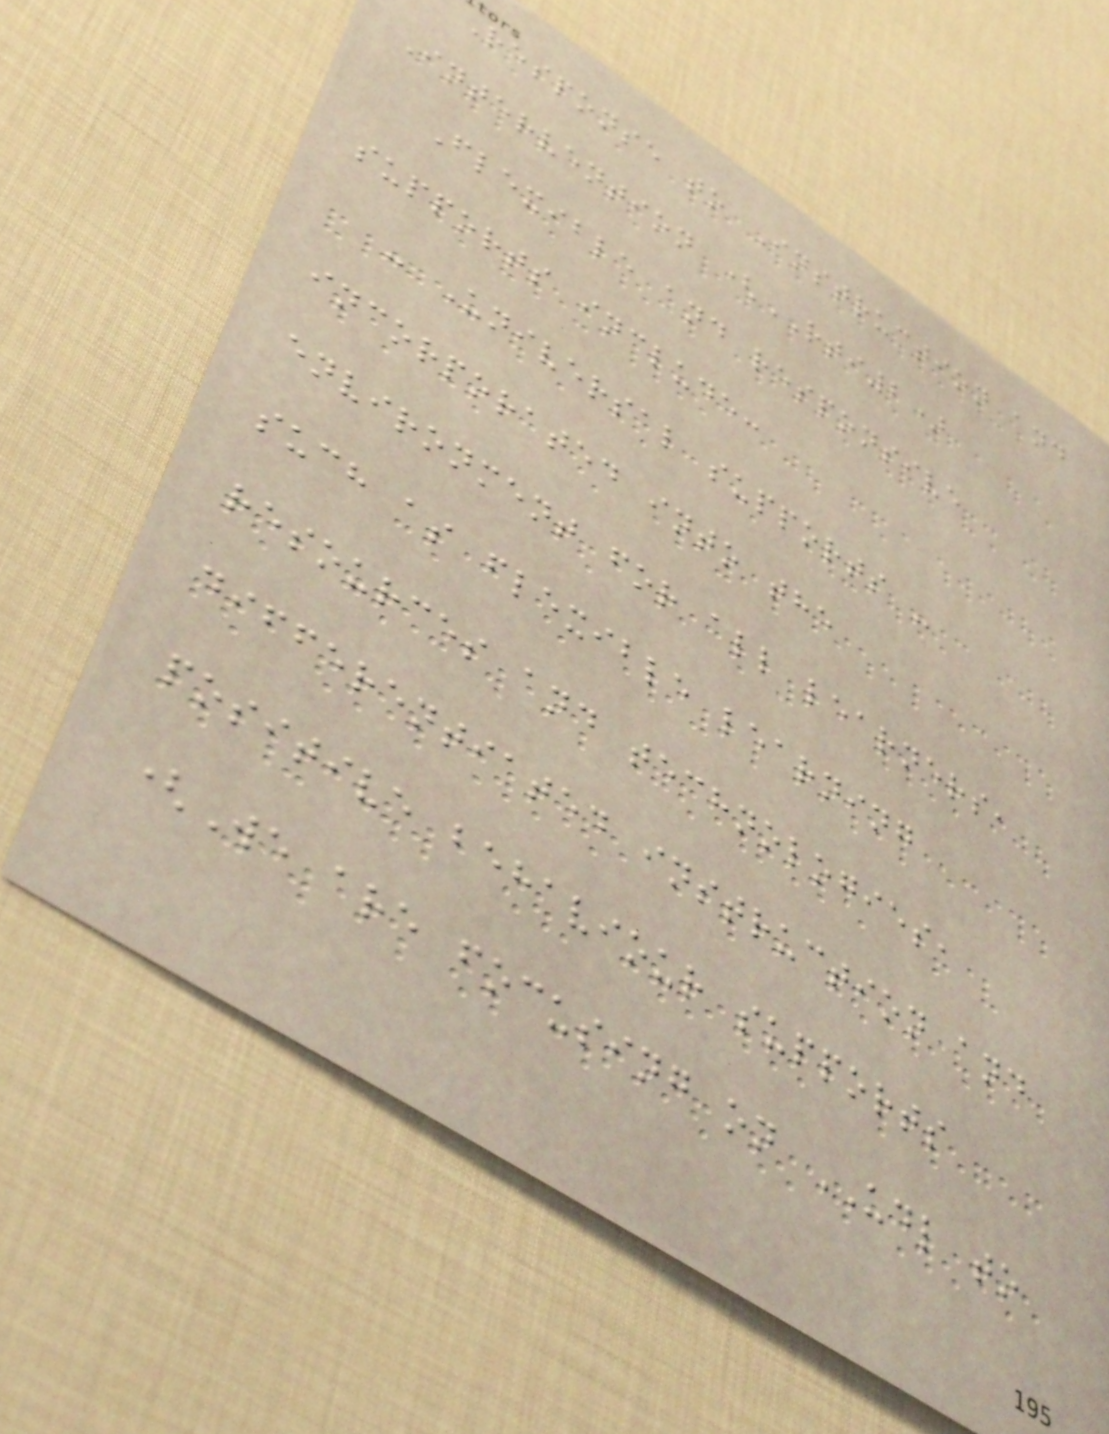Response to Instruction and
Intervention (RTI2)
Flexible and responsive
supports include:
- Universal supports -
incorporated into the
environment for all learners,
such as flexible learning
resources and technologies,
differentiated instruction and
positive behaviour supports
(We are focusing on UDL to
